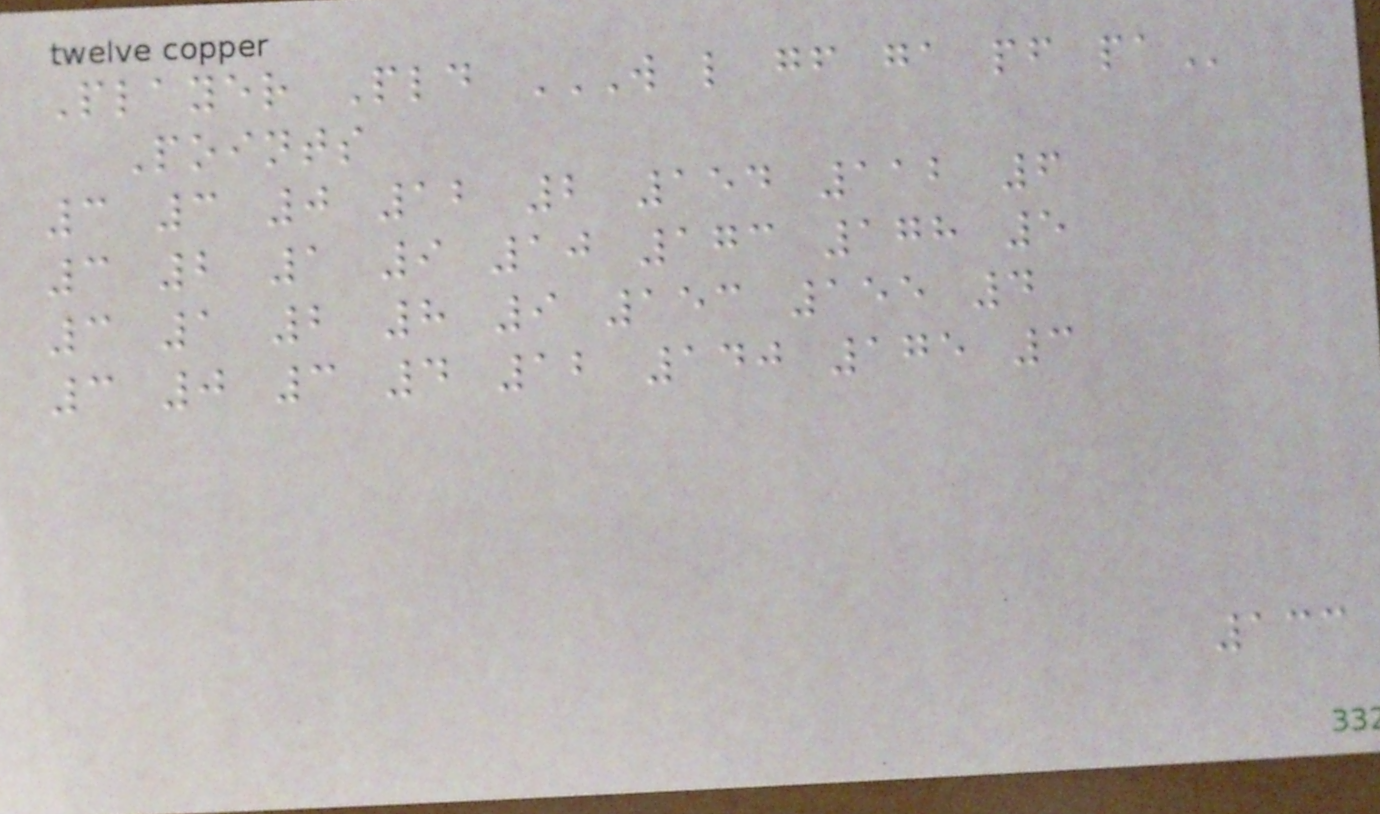Player Pld W L GF GA PF PA
Points
3 3 0 12 2 154 112 6
3 2 1 9 10 173 178 5
3 1 2 8 9 153 155 4
3 0 3 4 12 140 175 3
133
